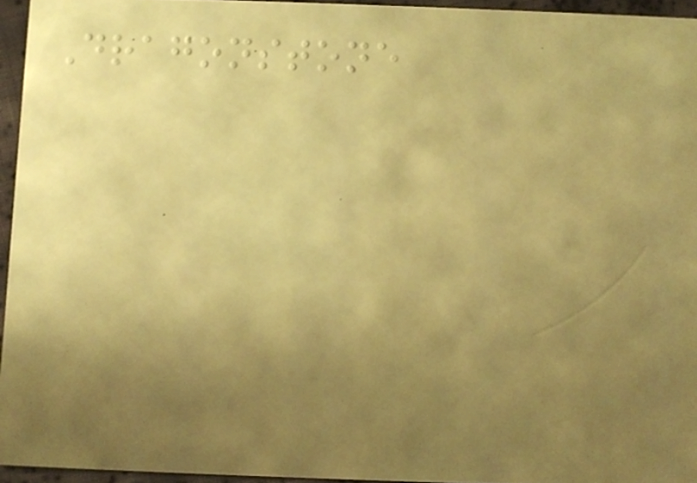Dragonstone
